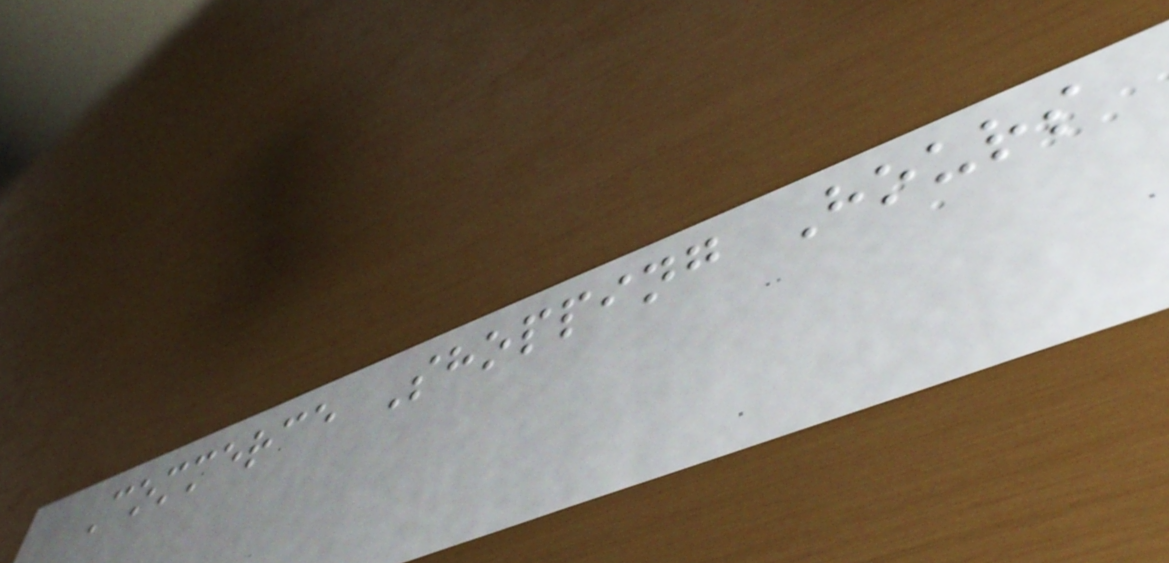Commerce Shopping Hours
